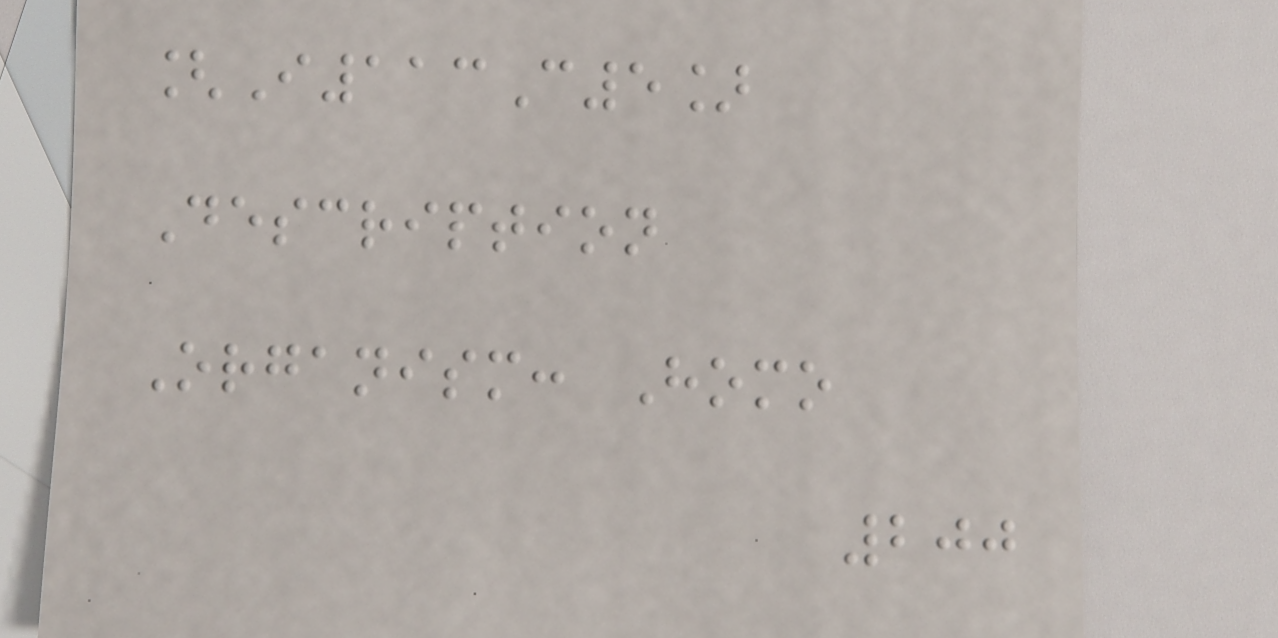[I113C5]
Description
Organism: Homo
200
